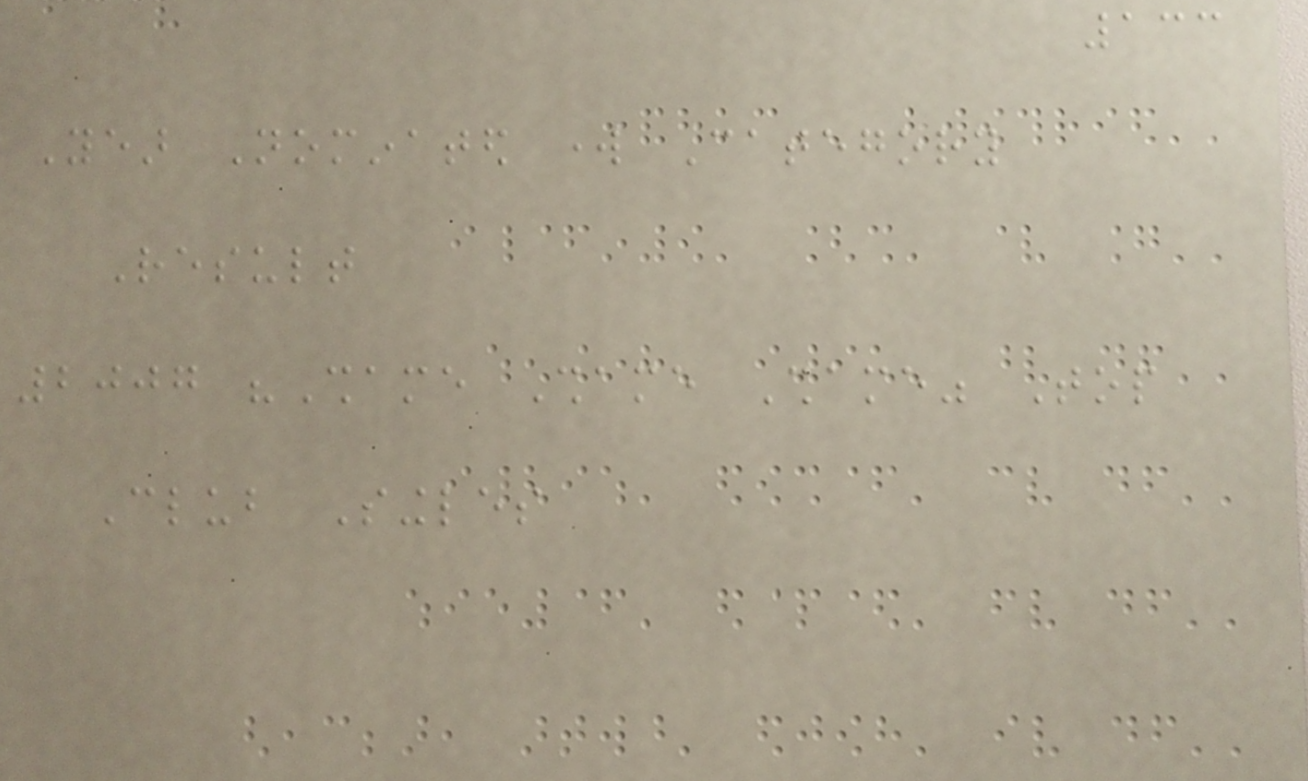133
Year Nominated work Category
Result
2007 "Shame Shame Shame" Top
Club Singles
